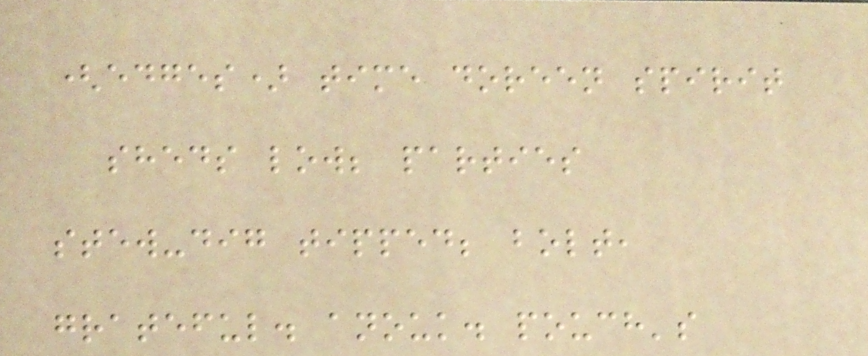(edges) time doreen spirit
sheds low; parties
stew-dig tipped; bolt,
grateful. anouk. pouch's
